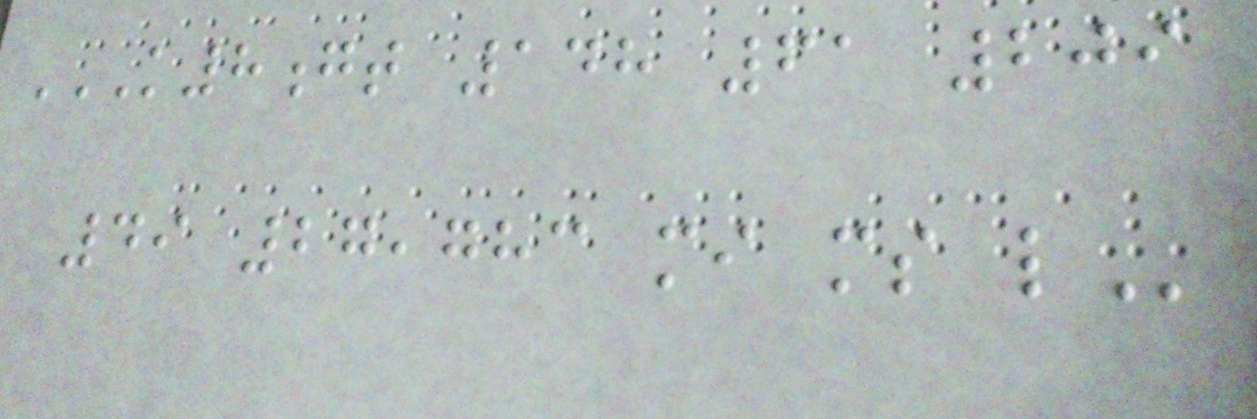K8GT 148 61 209
49 27,783 MI MS L
